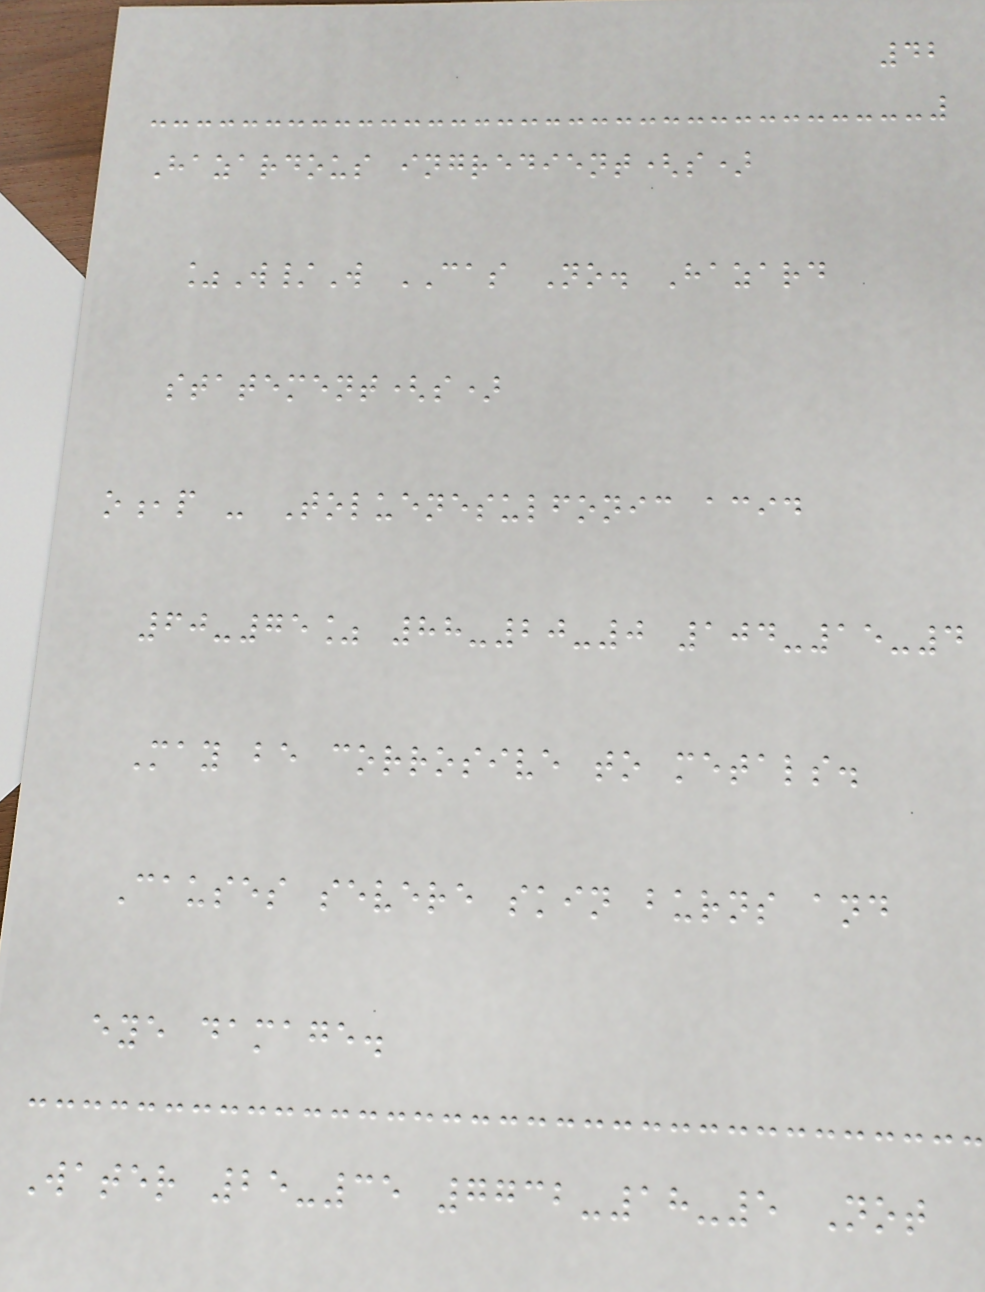42
Hazardous ingredient(s)
%W/W CAS No. Hazard
statement(s)
o,p - Toluenesulfonic acid
60-75% 88-20-0 104-15-4
May be corrosive to metals.
Causes severe skin burns and
eye damage.
Water 25-35 7732-18-5 Not
